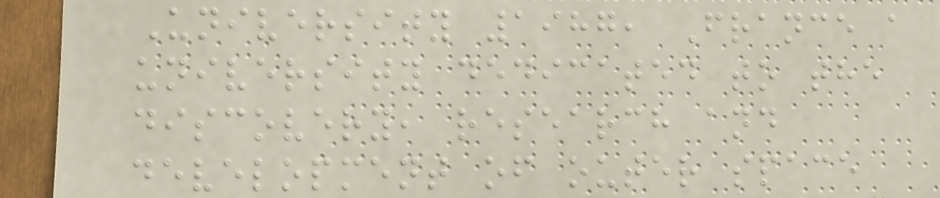University 1987, France a
university dedicated to the
discovery, research and
development of outer space
